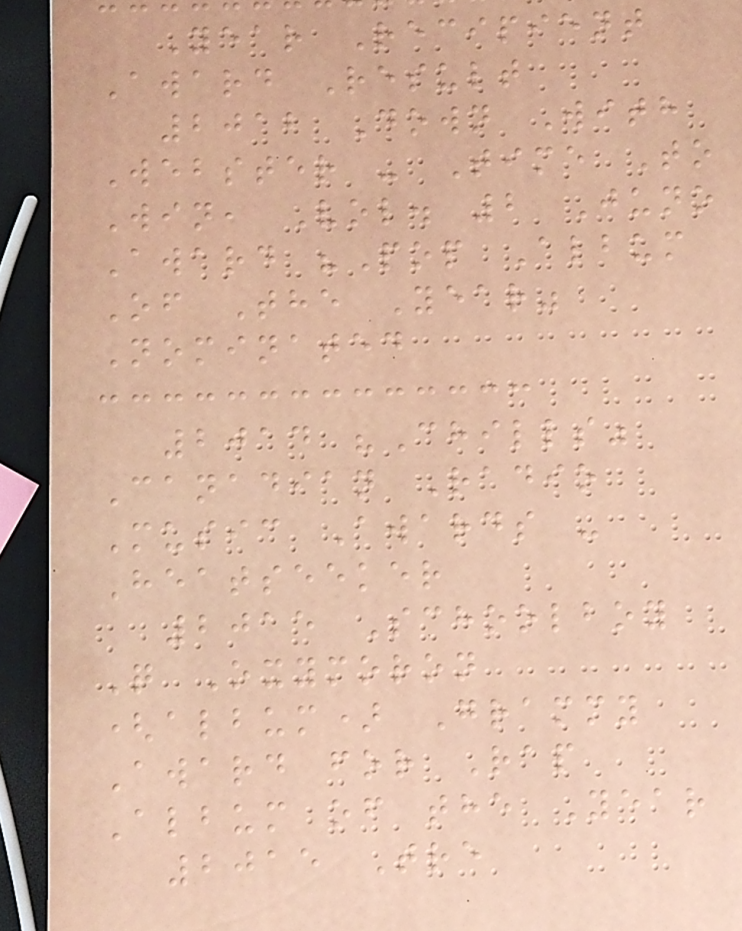Year Recipient
Award Result
2012 Down With
Webster - Time To
Win, Vol. 2 Juno
Award "Pop Album
Of The Year"
Nominated
2014 "Chills"
Canadian Radio
Music Awards -
Heatseeker
2015 Schoolboy
Q Oxymoron
(album) Grammy
Award for Rap
Album of the Year
2015 Tre
